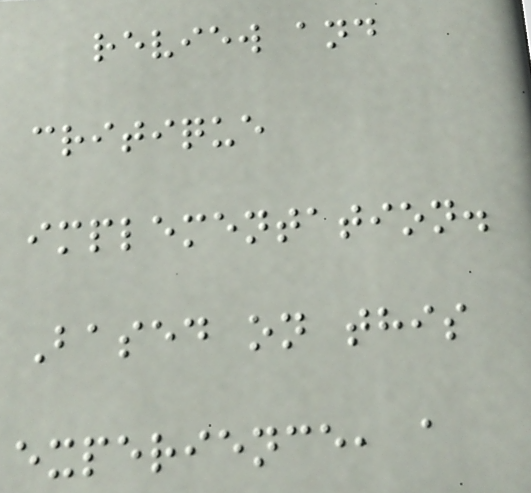review and
critique
implementation.
Based on this
experience, a
